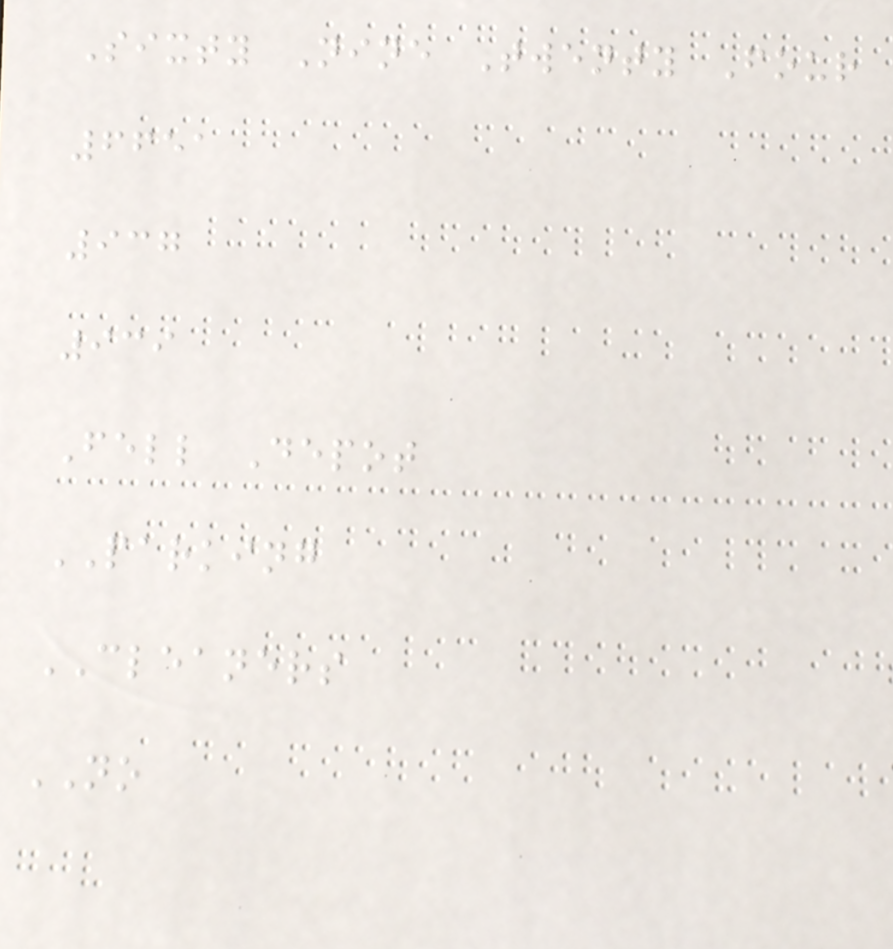Sixty Nine Twenty Four
6651
937
939
Fell Depot
PARKING
CLEANERS
NO
